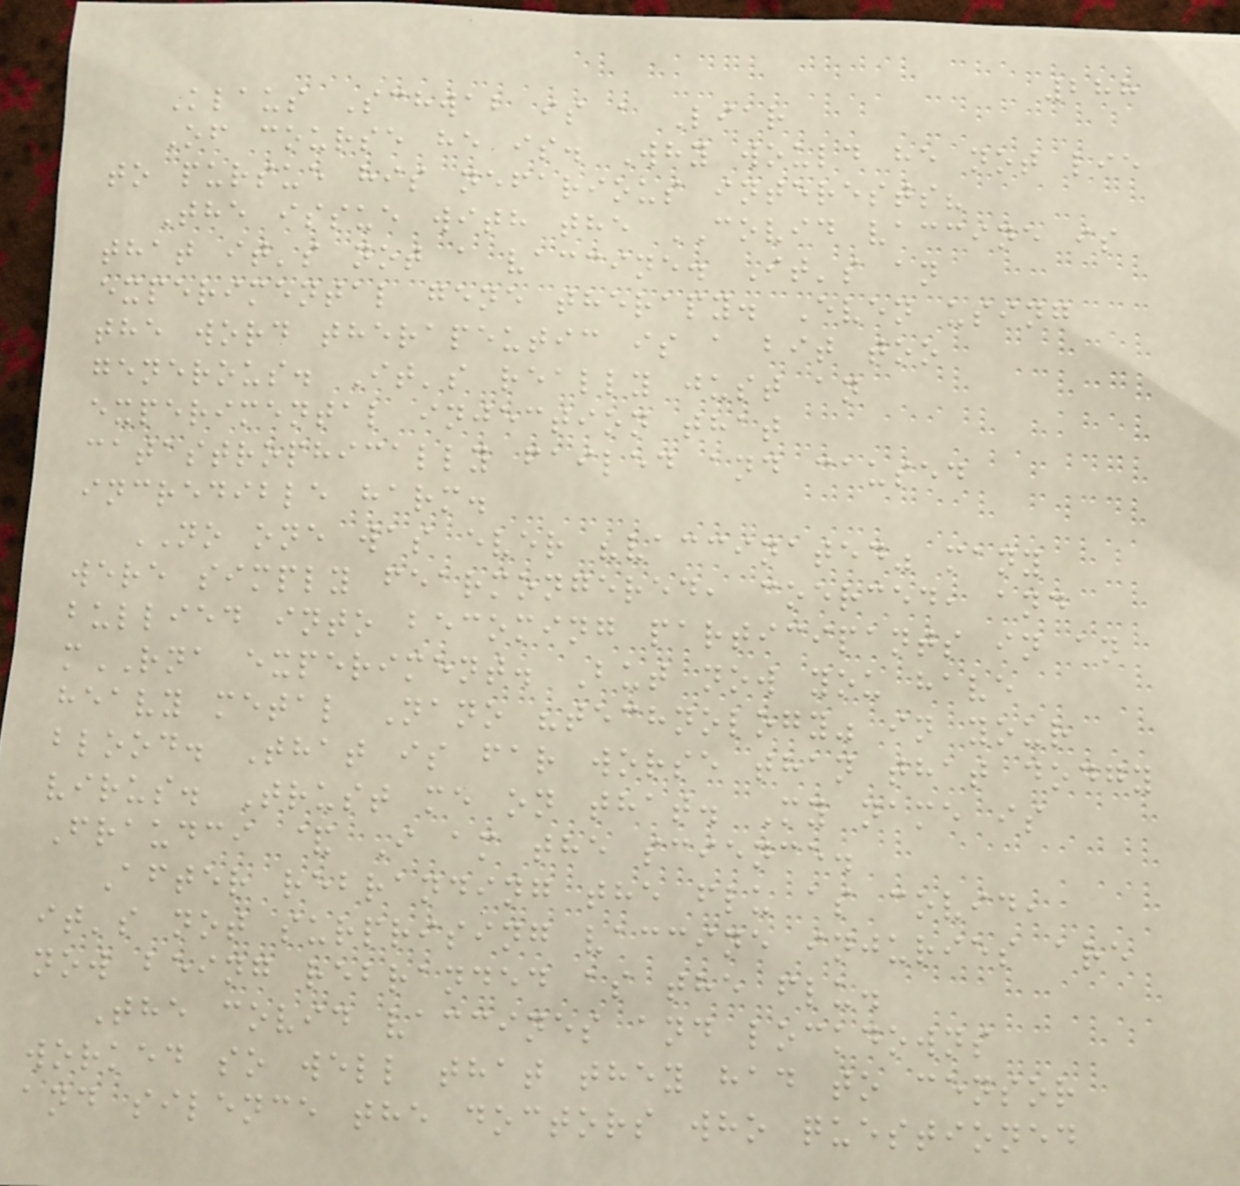288
Klaus Schwab is a Liar
Of course he is. Why would he not lie
to pursue his nefarious interests?
The issue with the COVID vaccine is
that it's not a vaccine. It's an
experimental gene therapy. Even using
the word therapeutic is a bit too
generous. It's really just an
experimental injection that
catastrophically failed and caused
incredible harm.
NO one was ever "vaccinated" many
were simply fearmongered, coerced, and
bullied into becoming participants in an
mRNA experiment. But now you have
heavy metal Nano "technology" in your
blood. That is far worse than that dodgy
virus. Trust me on that. My name is
Fraudci & I am the science.
After rebranding the flu as covid,
it's not surprising vaccine injuries are
now being rebranded as the flu.
The covid vaccines and lockdowns
worked so well that they had to censor
and silence the doctors who questioned
